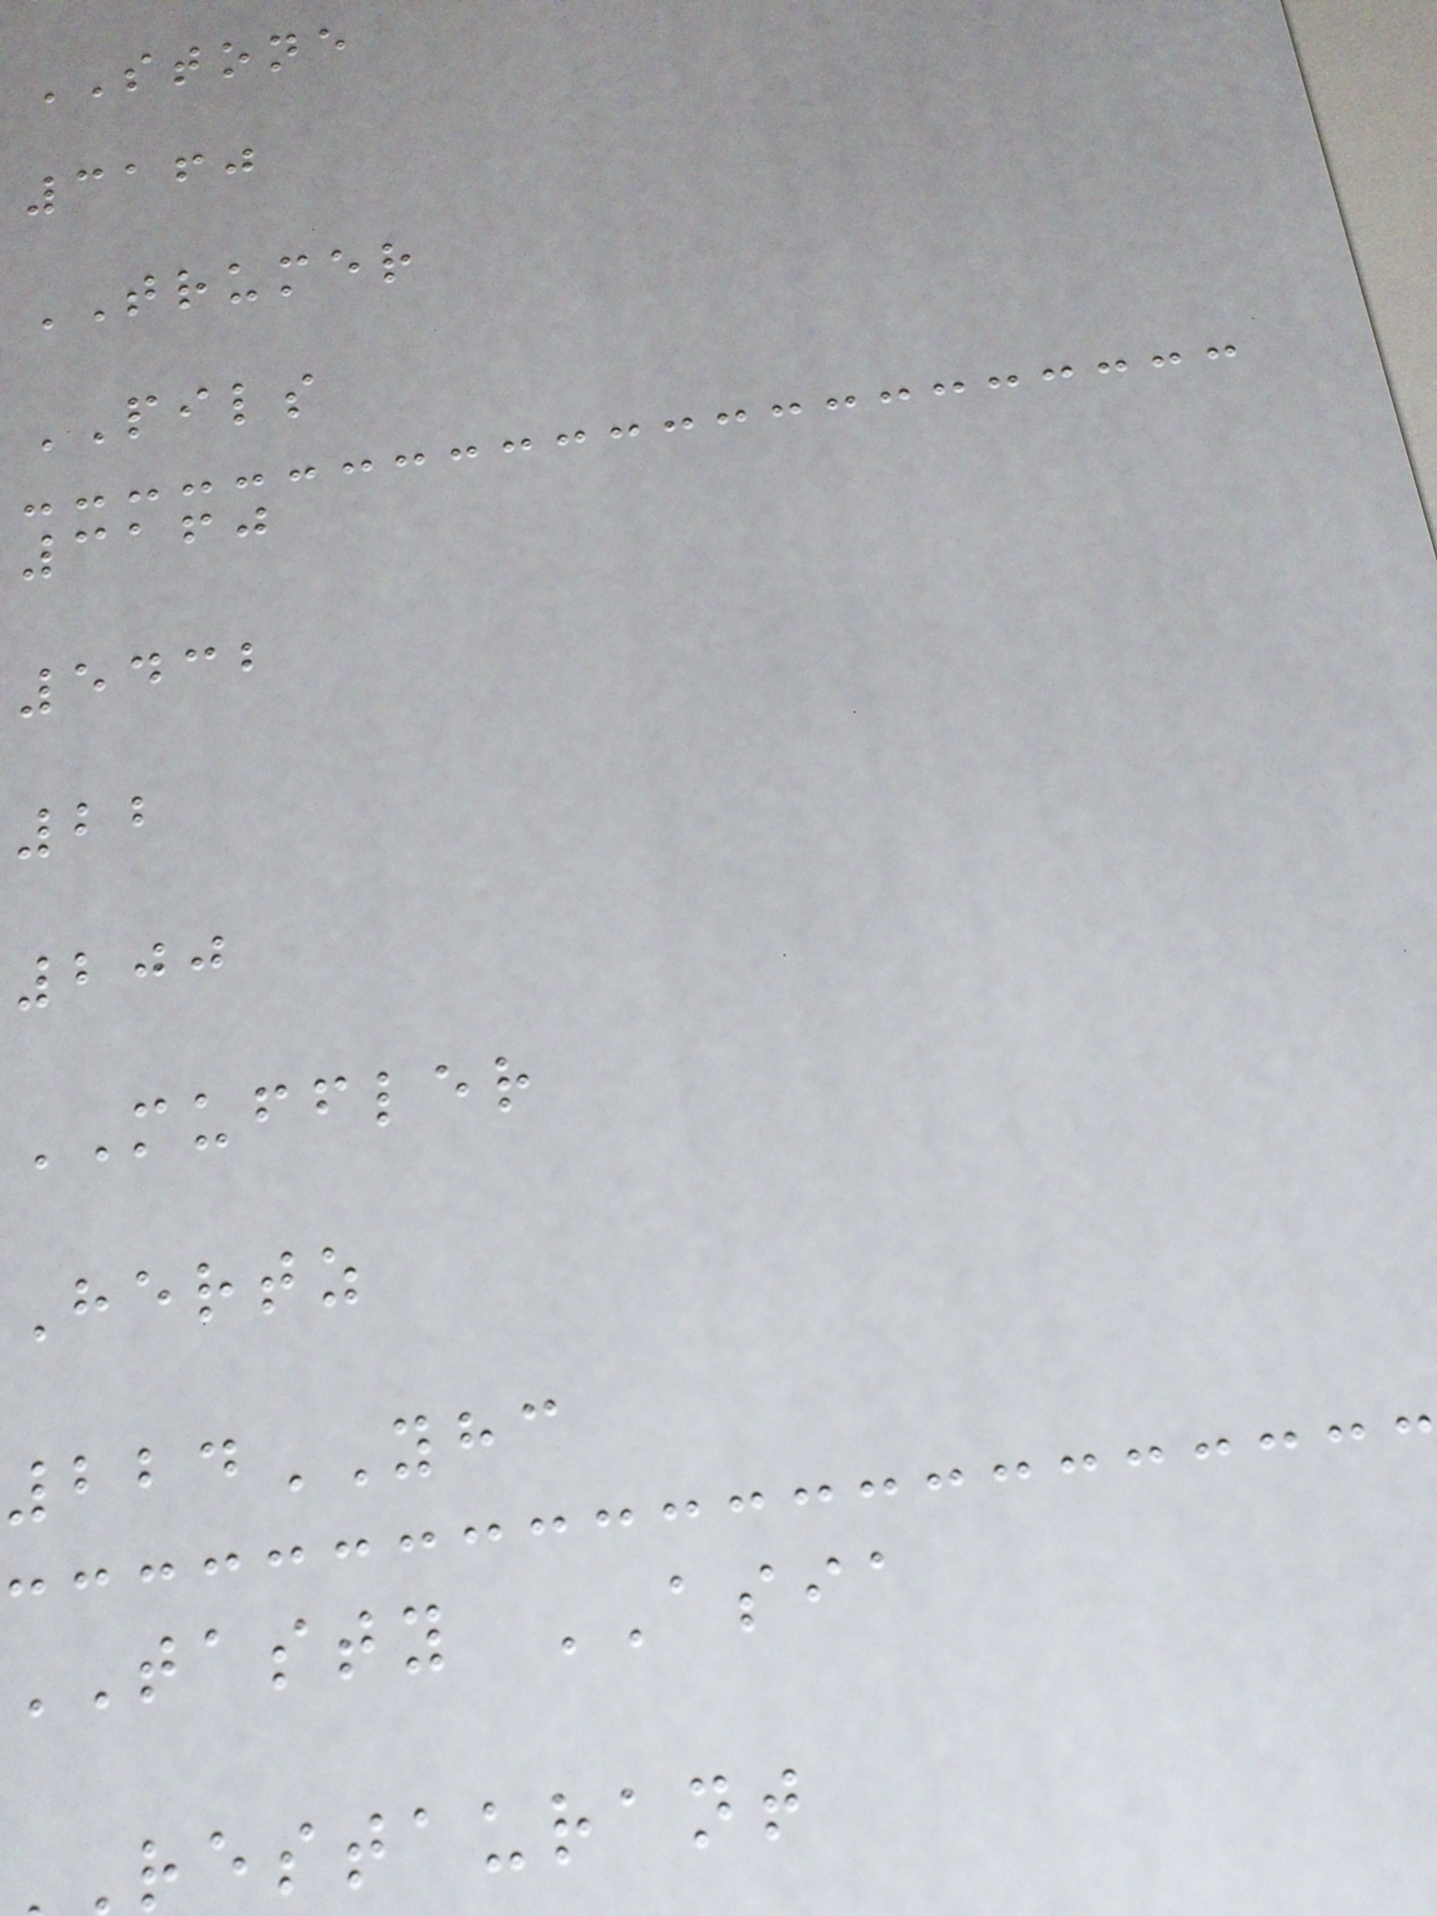STONE
3160
TRUMER
PILS
3160
5432
22
200
MUFFLER
Hertz
224YHC
TASTY ASIA
restaurant
